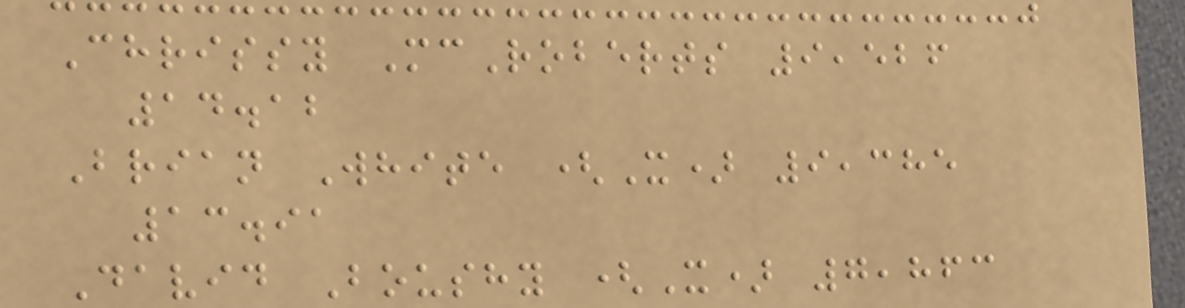Chrissy McRoberts 9,526
14.12
Brian White (X) 9,385
13.91
David Boushy (X) 7,863
